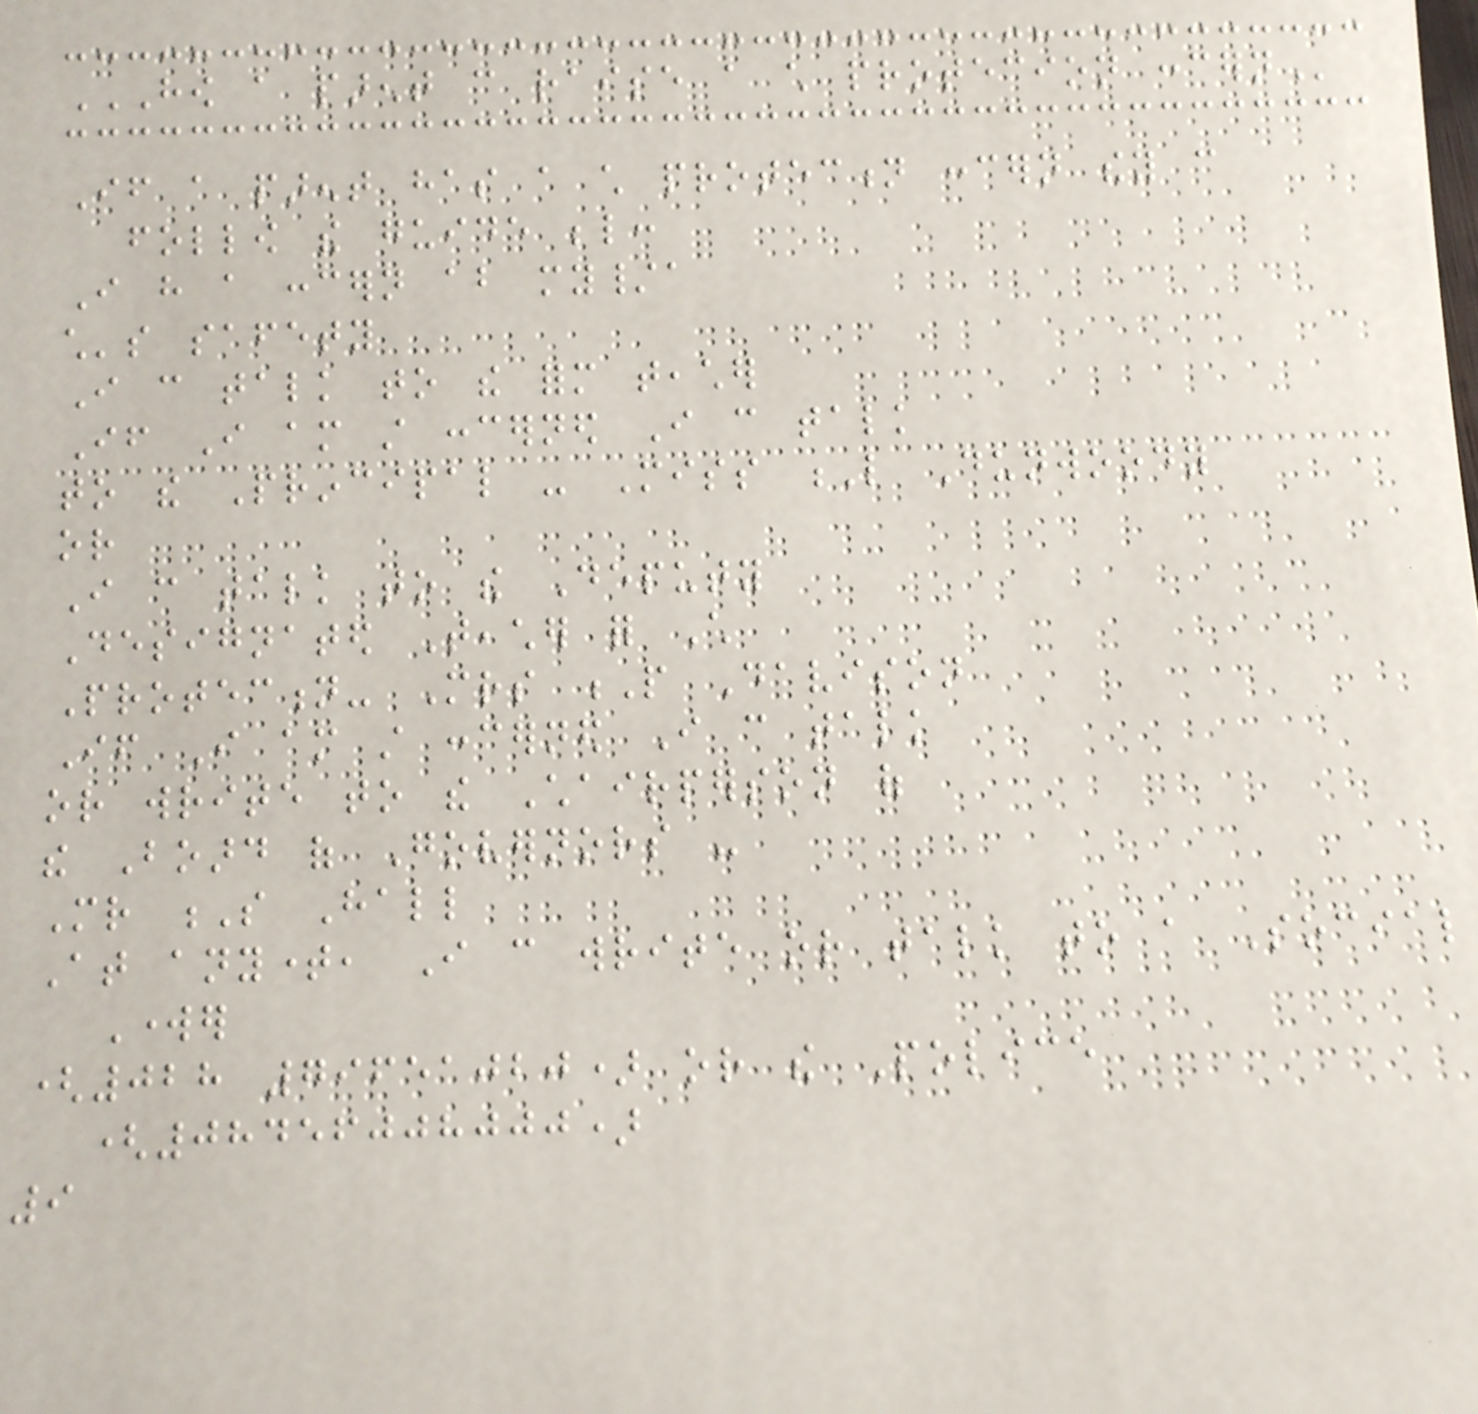HOW A PARENT CAN RAISE A CHILD PROTECION CONCERN
If a parent has a child protection concern they can
follow the guide below:
I have a concern about my/a
child's safety
I can talk to the form teacher
If I am still concerned I can talk
to the Principal - Miss L Dunwoody
or
I can talk to the Deputy
Designated Teacher for Child
Protection- Mrs P Davison
If I am still concerned I can talk
or write to the Chairperson of
the Board of Governors -
Mr S Hall
At anytime, I can write or talk to a Social
Worker
(028 79651020) or the Police
(08456008000)
9
